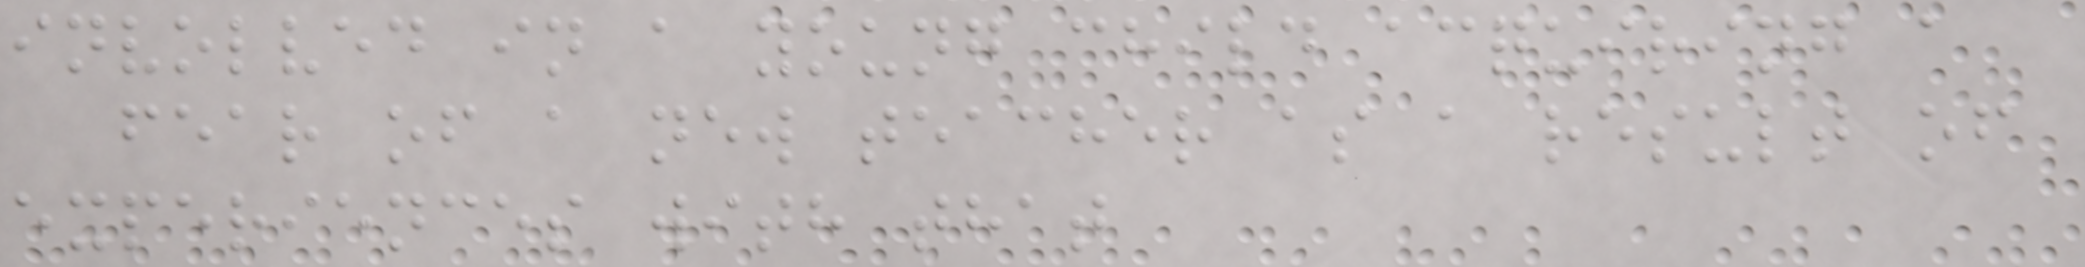involved in a young child acquiring a
fear of a new teacher as a result of
experiences with that
